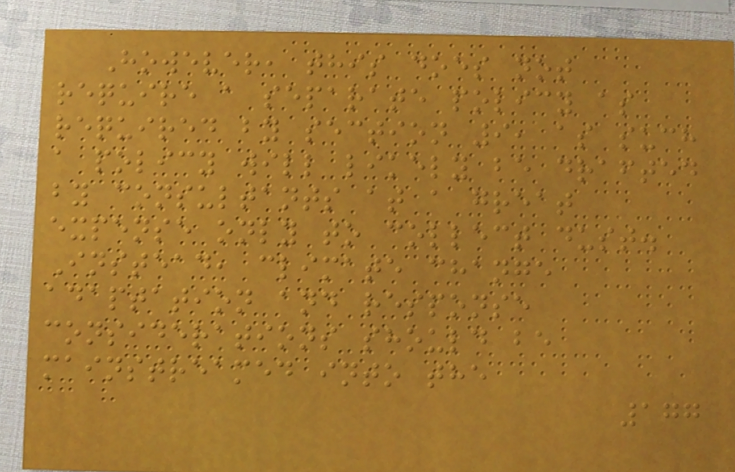However, this does not
require a separate policy as
required by section 9, as such
a policy will likely be drafted
by consultants at a great
expense only to collect dust.
Instead, climate change
adaptation and response
considerations should be
mainstreamed into the
177
